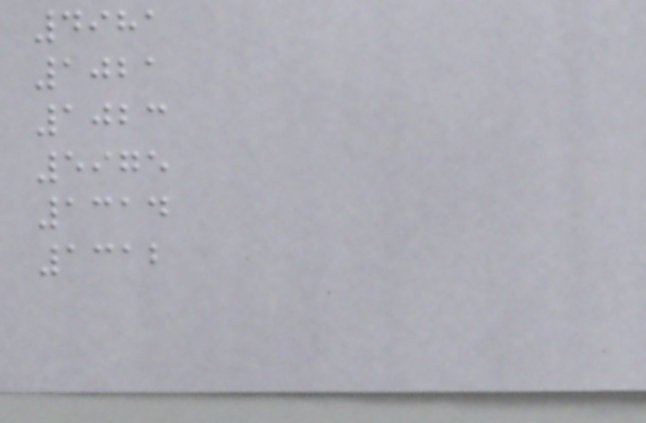4981
1021
1023
5975
1314
1312
